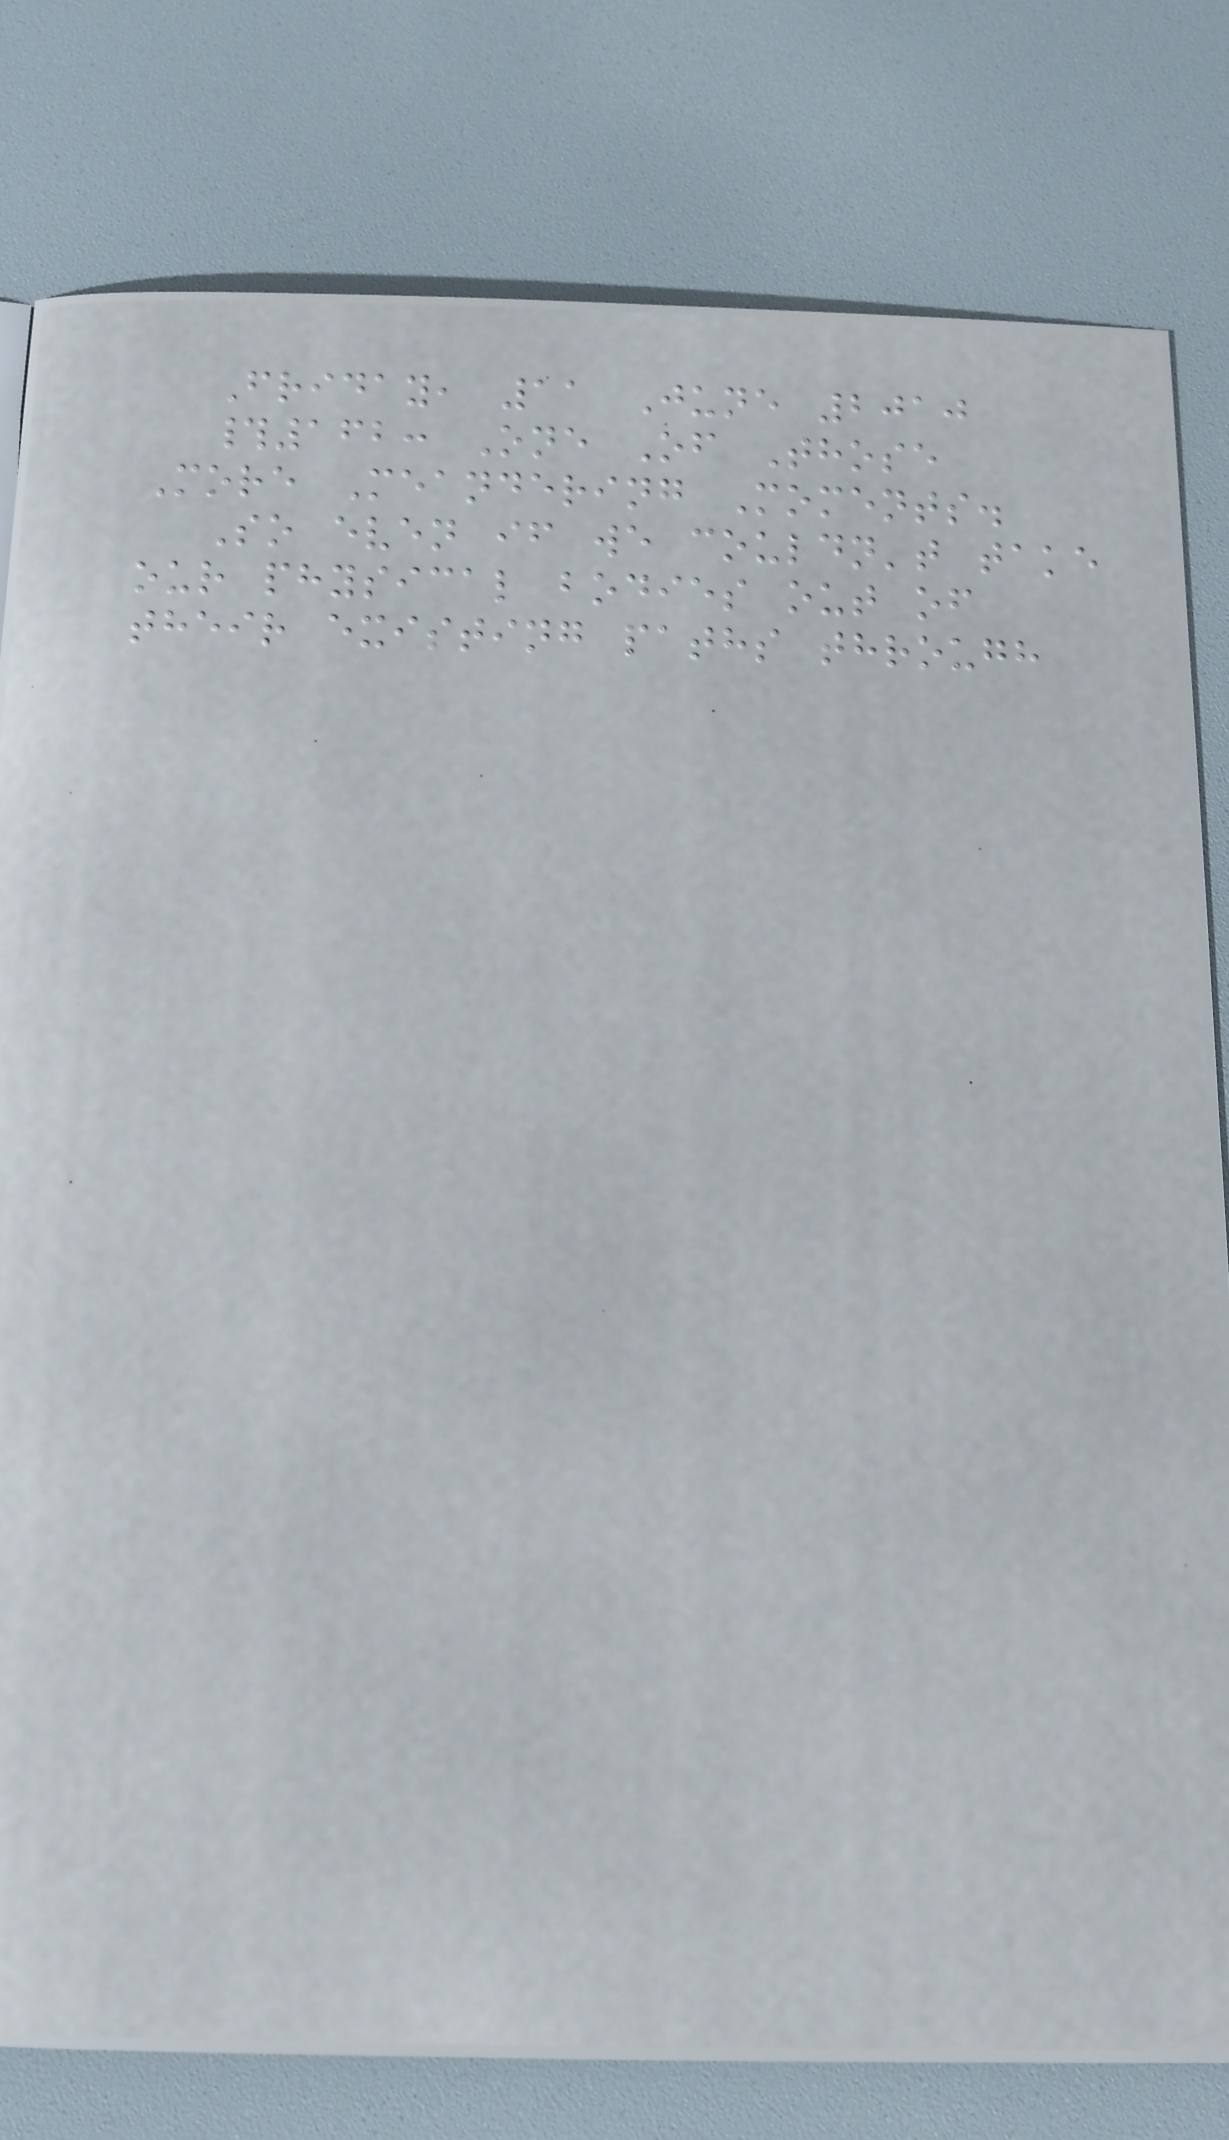Friday, 11 June 2010
#162: One Of Those
More Meandering Moments.
So even if we couldn't take
our physical bodies out of
their existing paths through
